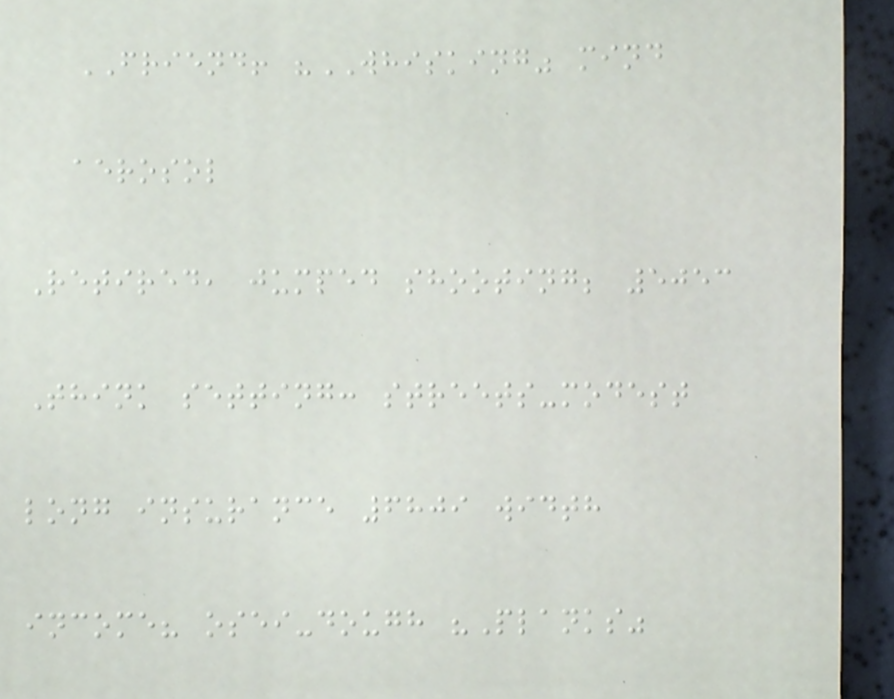FRIEND! "WHISKING" mind
aerosol
Retired, jumped shooting; 5053
Think setting: streets-modest
long insurance 6809 width
income? osei-dough "Planks"
